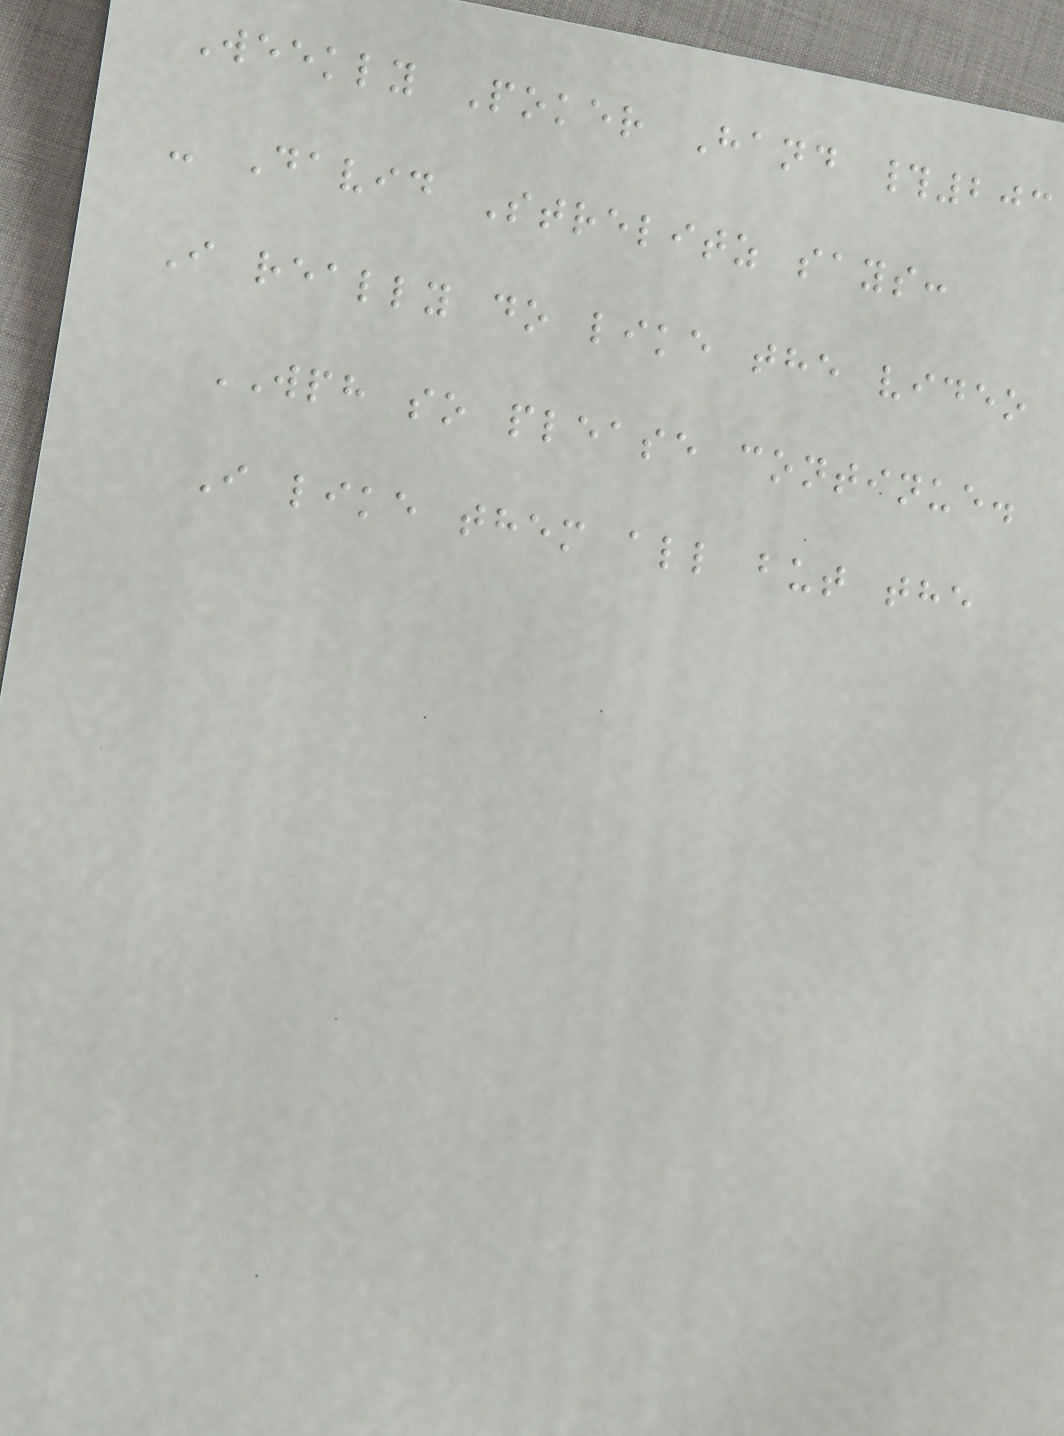Weekly Poker Hand #203
- David Strelitz says:
I really do like the video
WPH so please continue.
I like them all but the
